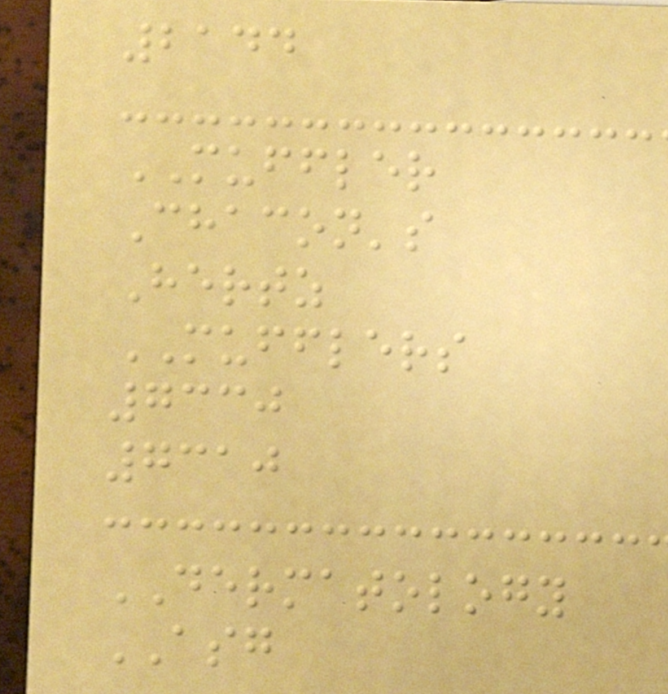2144
MUFFLER
Chacon's
Hertz
MUFFLERS
7330
7310
DERMATOLOGY
ASG
